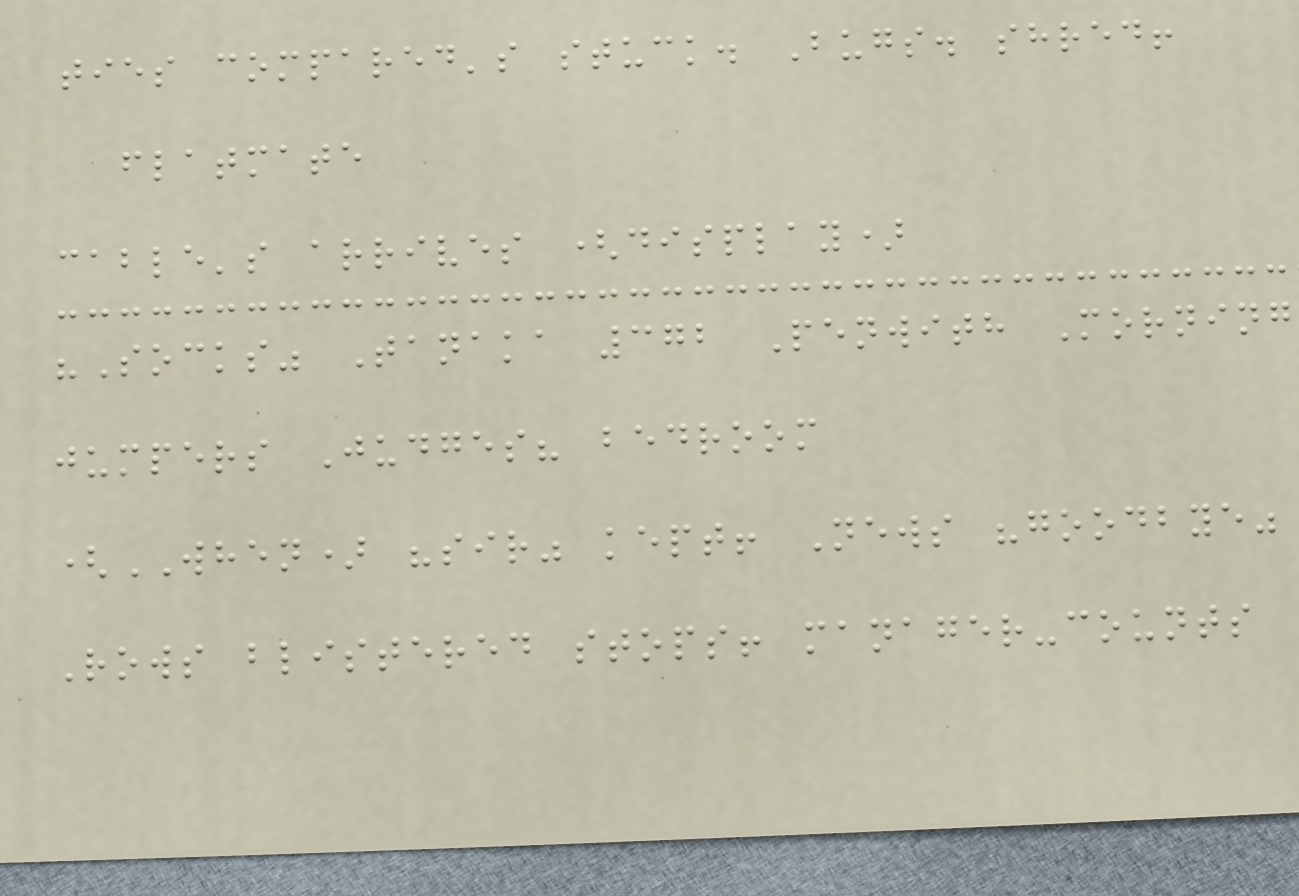ties compared's stuck. Bugs. shred!
flatmate
cable's arrives (display)
"Socks" Tanaka 372 Penwith Morning
jumpers Judges? bedroom
(WHEN) "sir" kept! News "goodbye"
Rows blistered stops! manager-counts
